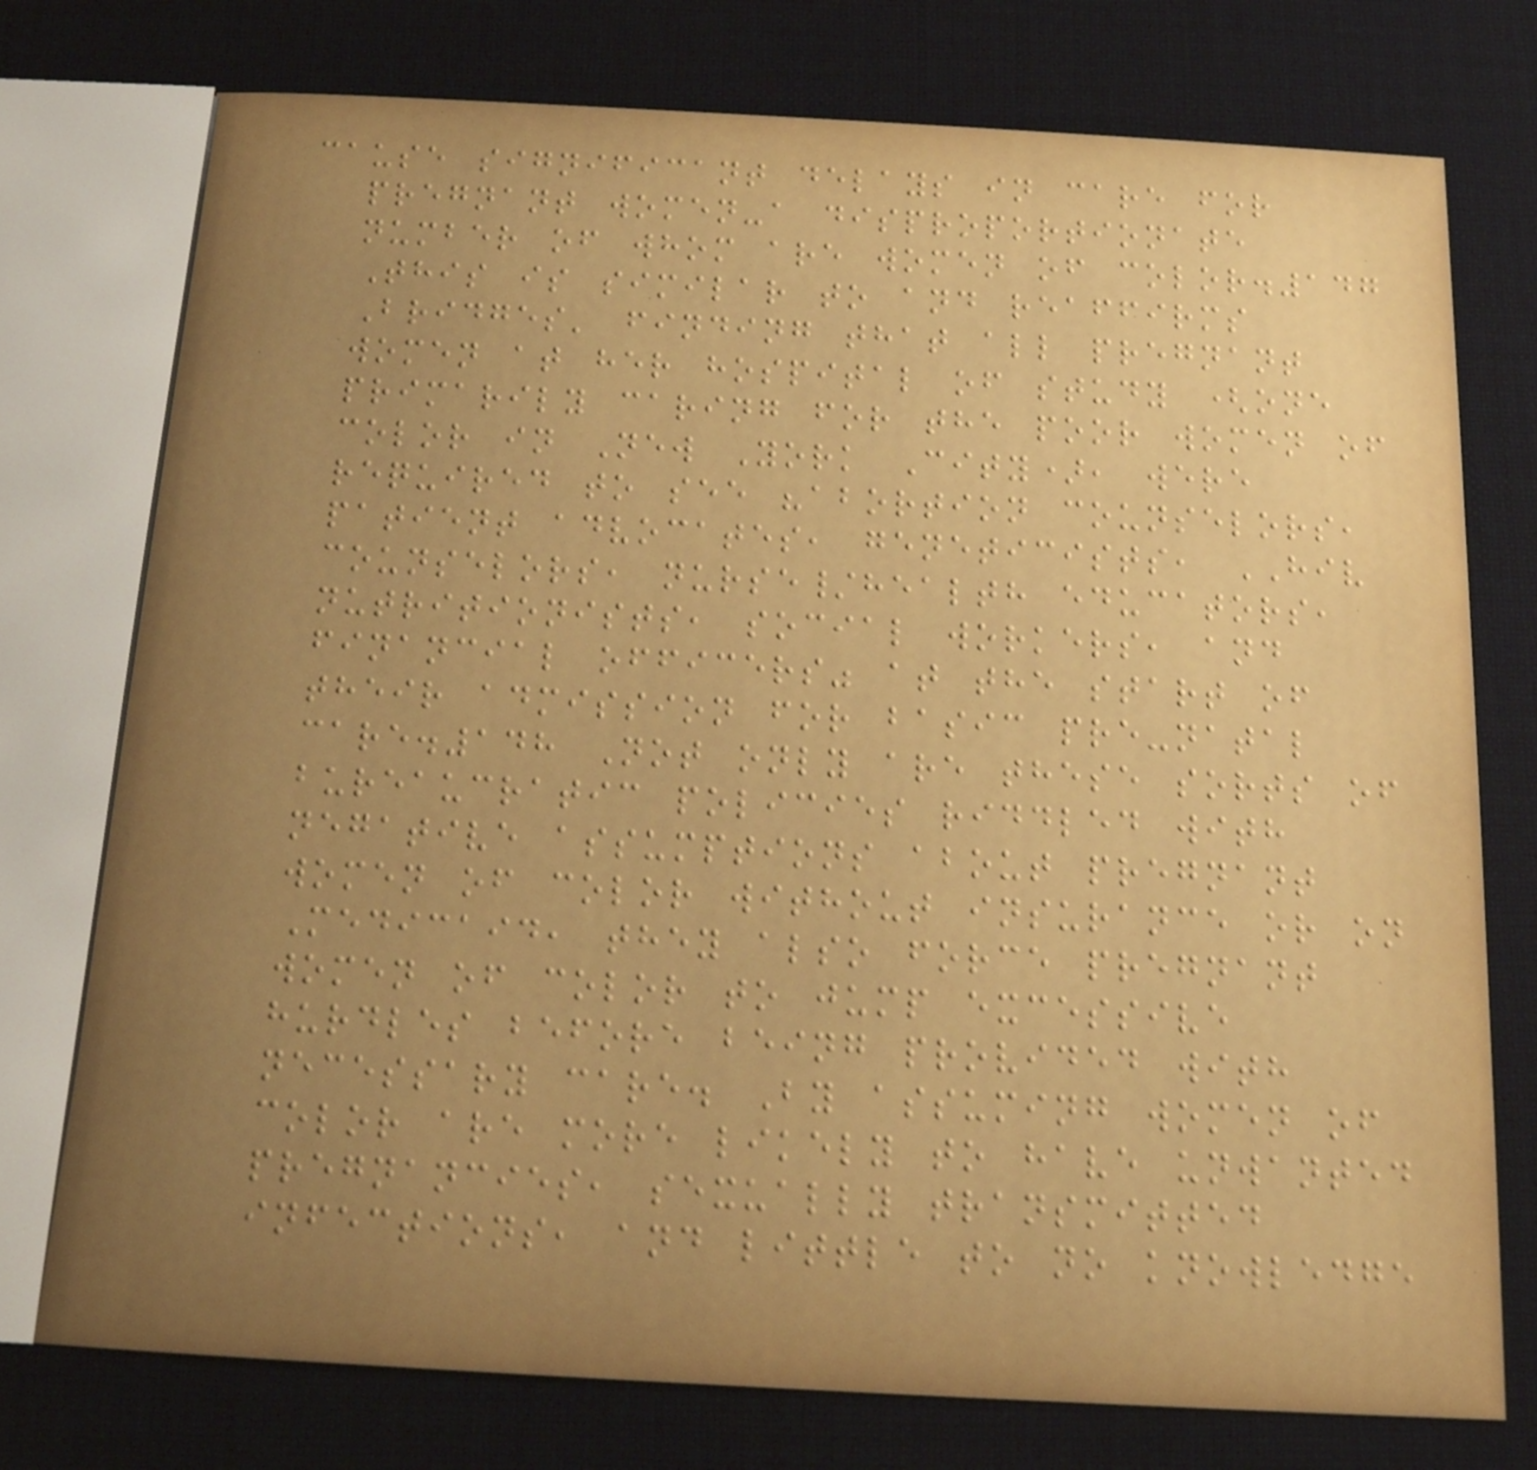cause significant delays in care for
pregnant women-a disproportionate
number of whom are women of color.147
This is similar to and reaffirms
Bridges' finding that all pregnant
women at her hospital of study (one
primarily caring for the poor women of
color in New York City), were
required to see "abortion counselors,
patient advocates, geneticists, HIV
counselors, nurse/health educators,
nutritionists, social workers, and
financial officers" at the start of
their admission for basic pre-natal
care.148 Not only are these sorts of
bureaucratic policies riddled with
negative assumptions about pregnant
women of color without insurance or on
Medicaid, they also force pregnant
women of color to jump excessive
hurdles before being provided with
necessary care. By assuming women of
color are more likely to have unwanted
pregnancies, sexually transmitted
infections, and little to no knowledge
